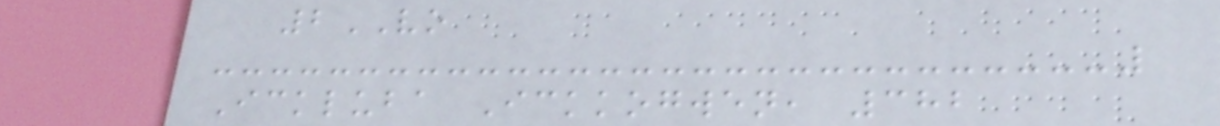2VO
Ickluba Ickkogwen, 382
